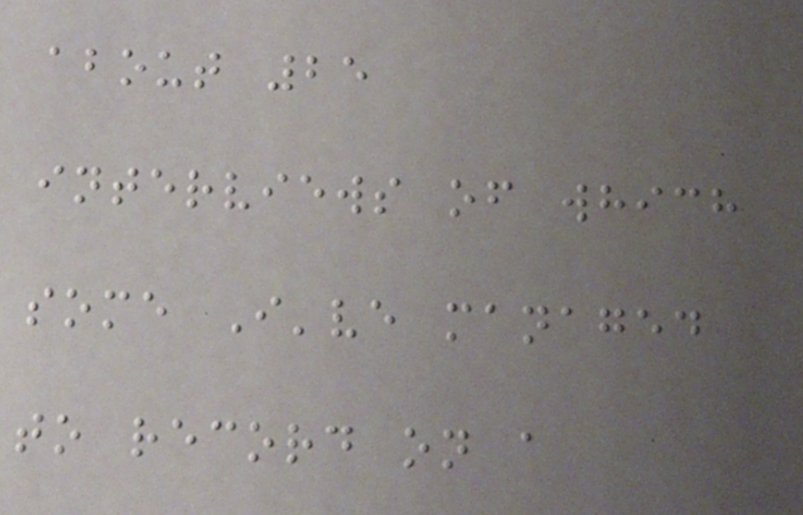about 25
interviews of which
some I've managed
to record on a
